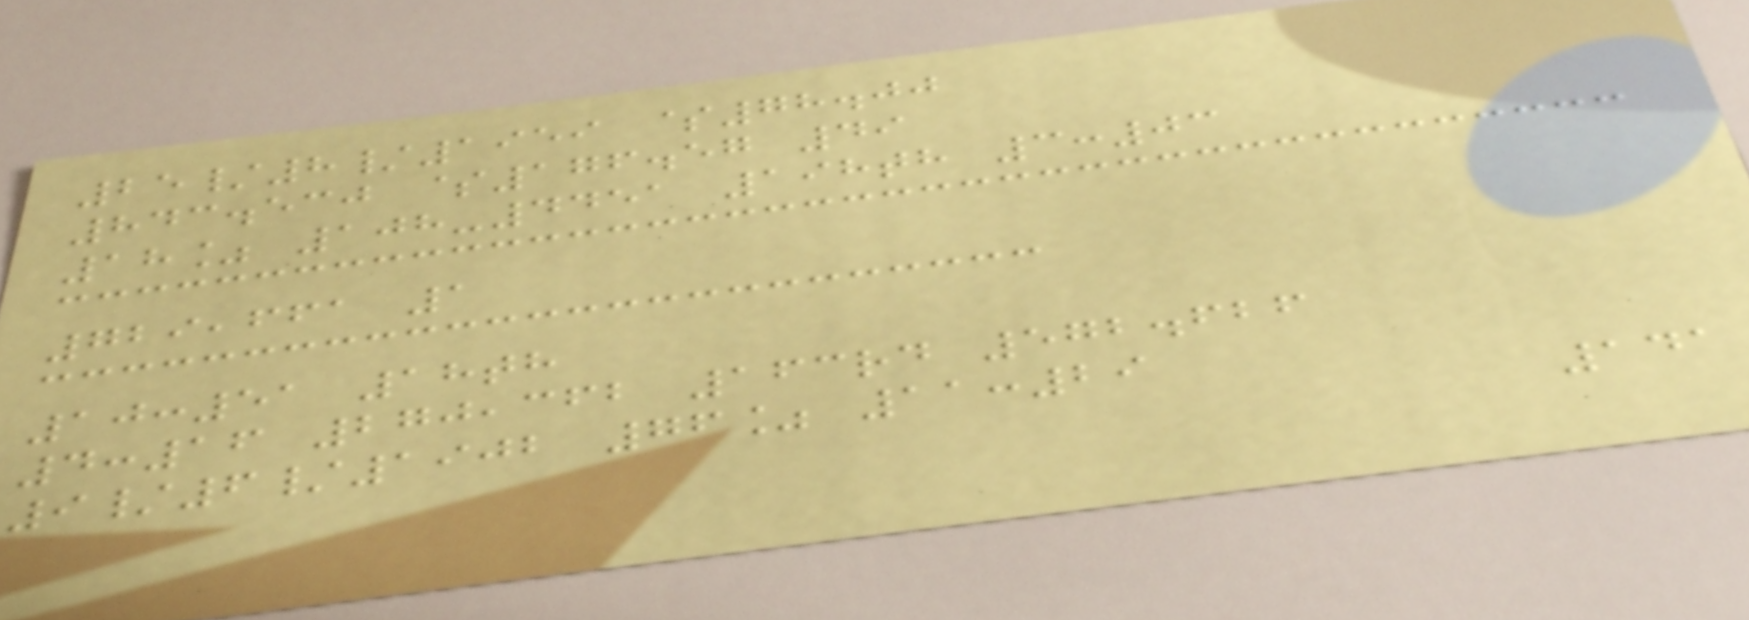25/8/1959 $78.00
843.530 $176.57 49
18% 108-4451 198th 3:03
729,661 1
10:51 18th
4:16 270,362 163rd 572.626
9/6/1902 76% 11:29
141
